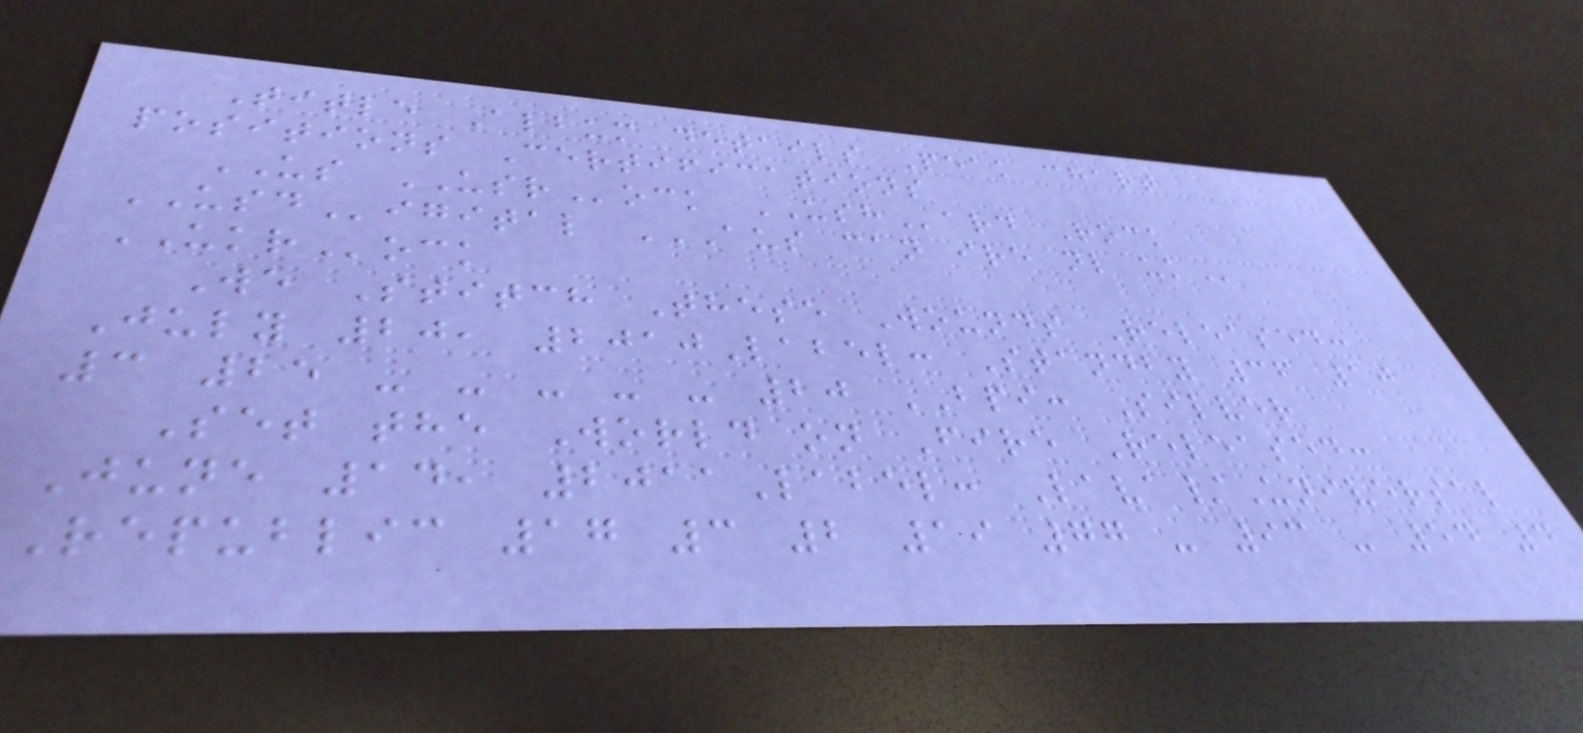Title Album details Peak chart
positions Certifications
US USRock USHard Rock
USDigital AUS CAN IRE NL UK
UKRock
We Stitch These Wounds Released:
July 20, 2010Label: Standby 36 10
3 25 - - - - - 20 BPI: Silver
Set the World on Fire Released:
June 14, 2011Label: Lava/Universal
Republic 17 3 2 19 77 - 93 - 54 4
